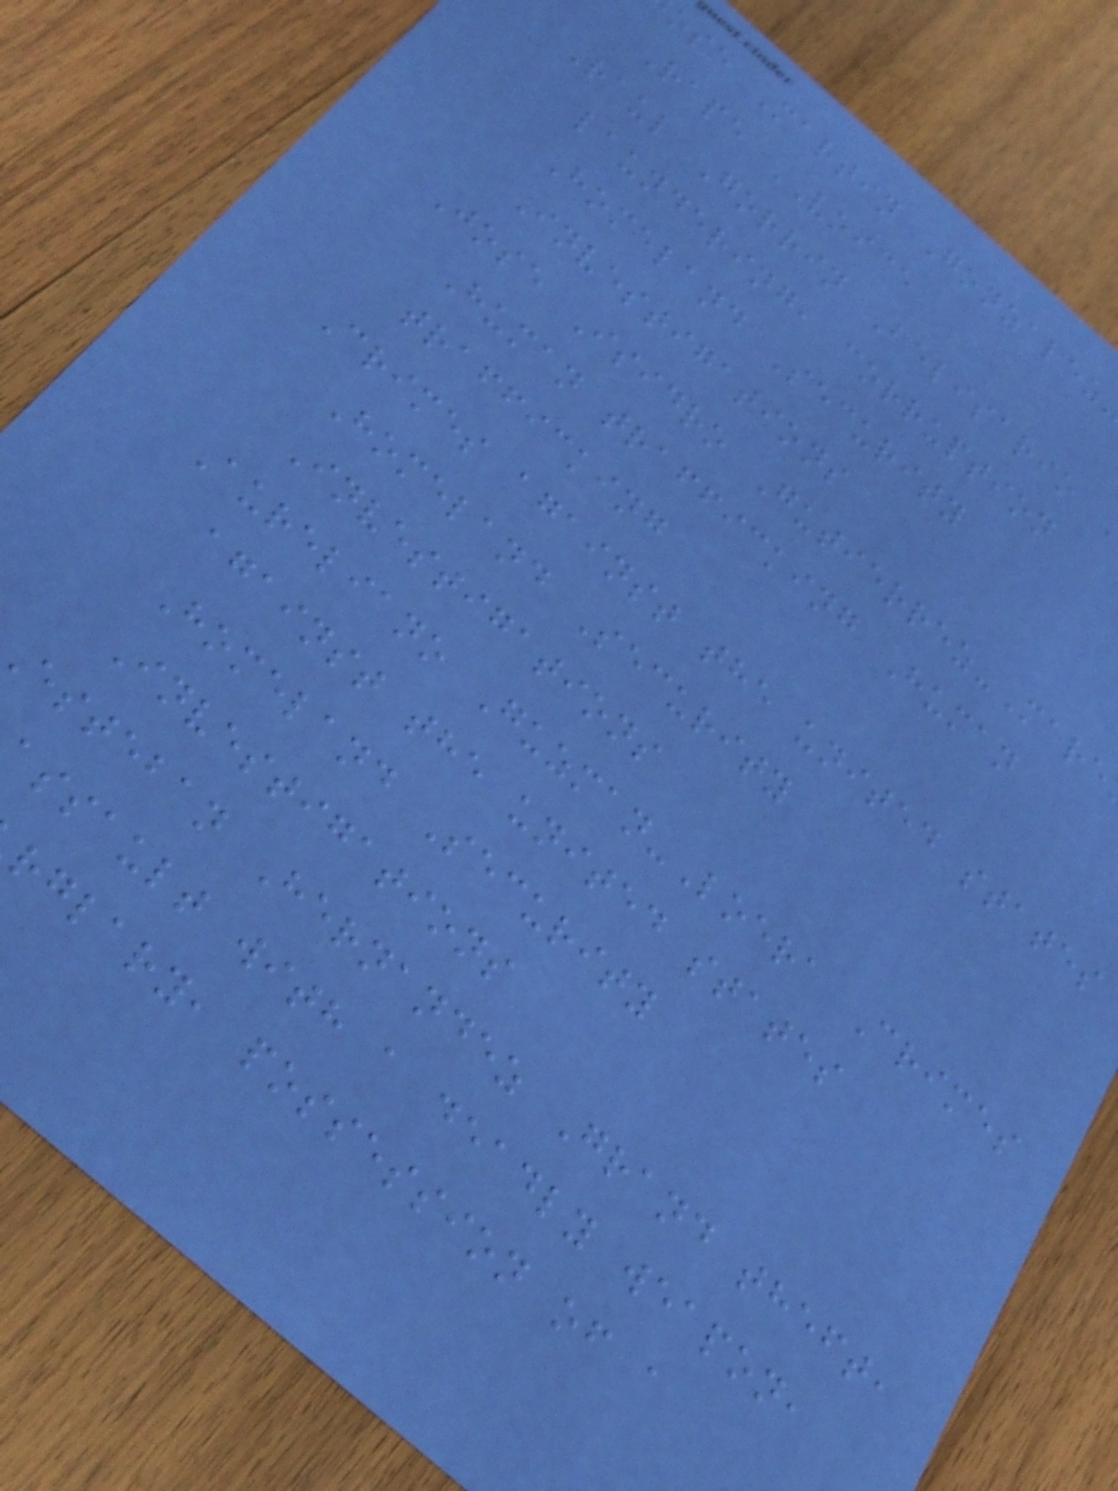ose Martin Gonzalez
Rape VOICE
Raul Gorrin Belisario
laundering, corruption
Homeland Security
Investigations
Jose Isidro Gutierrez-Mare
Human trafficking Human
trafficking
Crimes against the united states
Homeland Security
Investigations
Aureliano Guzman-Loera Crimes
against the united states
Homeland Security
Investigations
esteban Hernandez Grand theft,
assault with a deadly weapon,
rglary, possession of a
